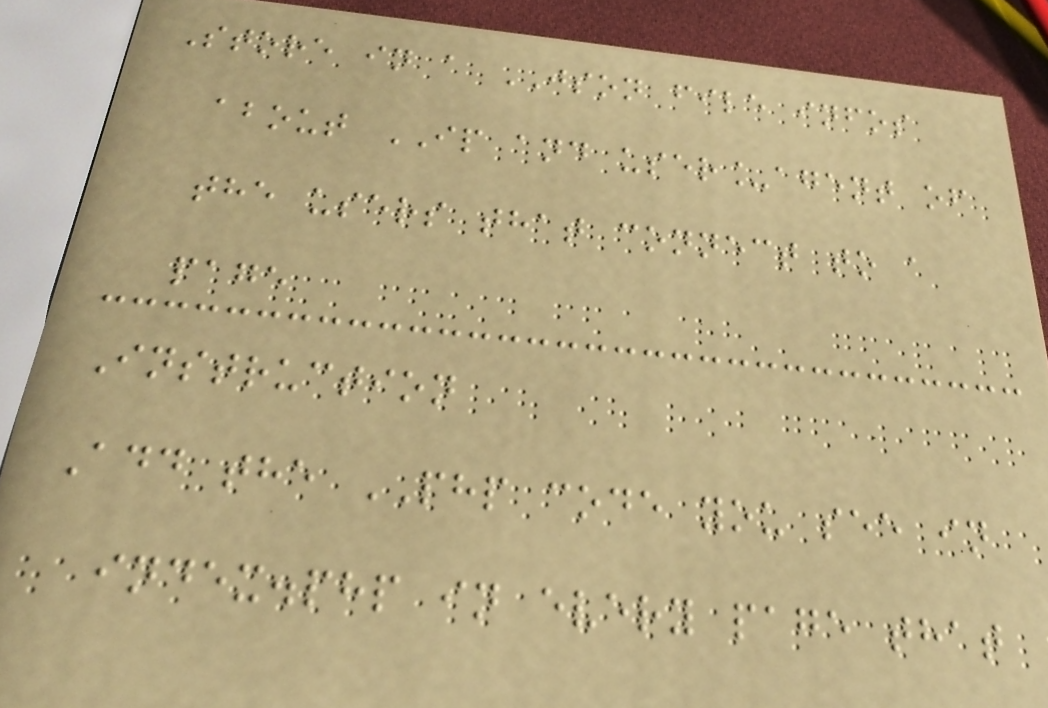Store in a JSON file infos
about IP and user_agent of
the users that connect to a
page
Instruction
Add the PHP code you see in
index.php in every page that
